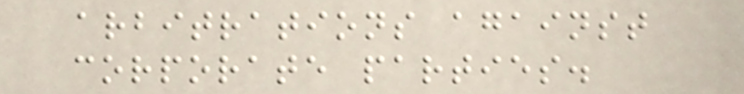arbitrations against
corporate parties.
